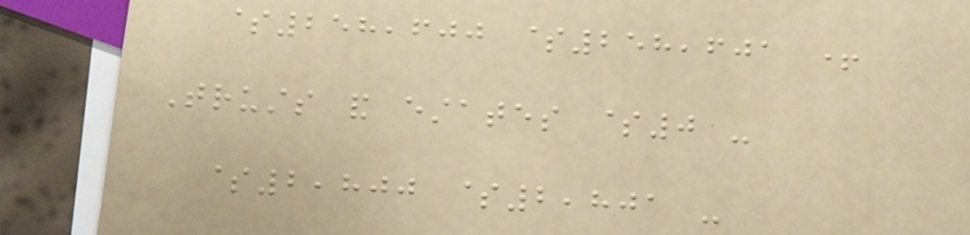$258,600 $258,601 +
Trusts and estates $0 -
$2,800 $2,801 -
